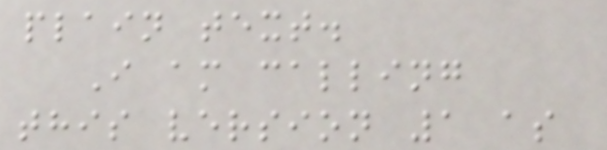plain text.
I am calling
this version 1 as
